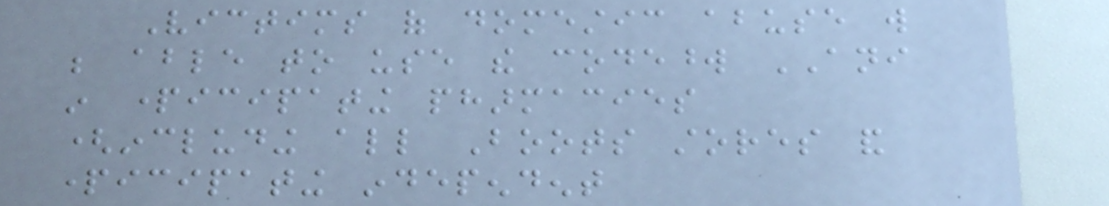Victims of domestic abuse will
be able to use the codeword ANI
in participating pharmacies
(including all Boots stores and
participating independent
